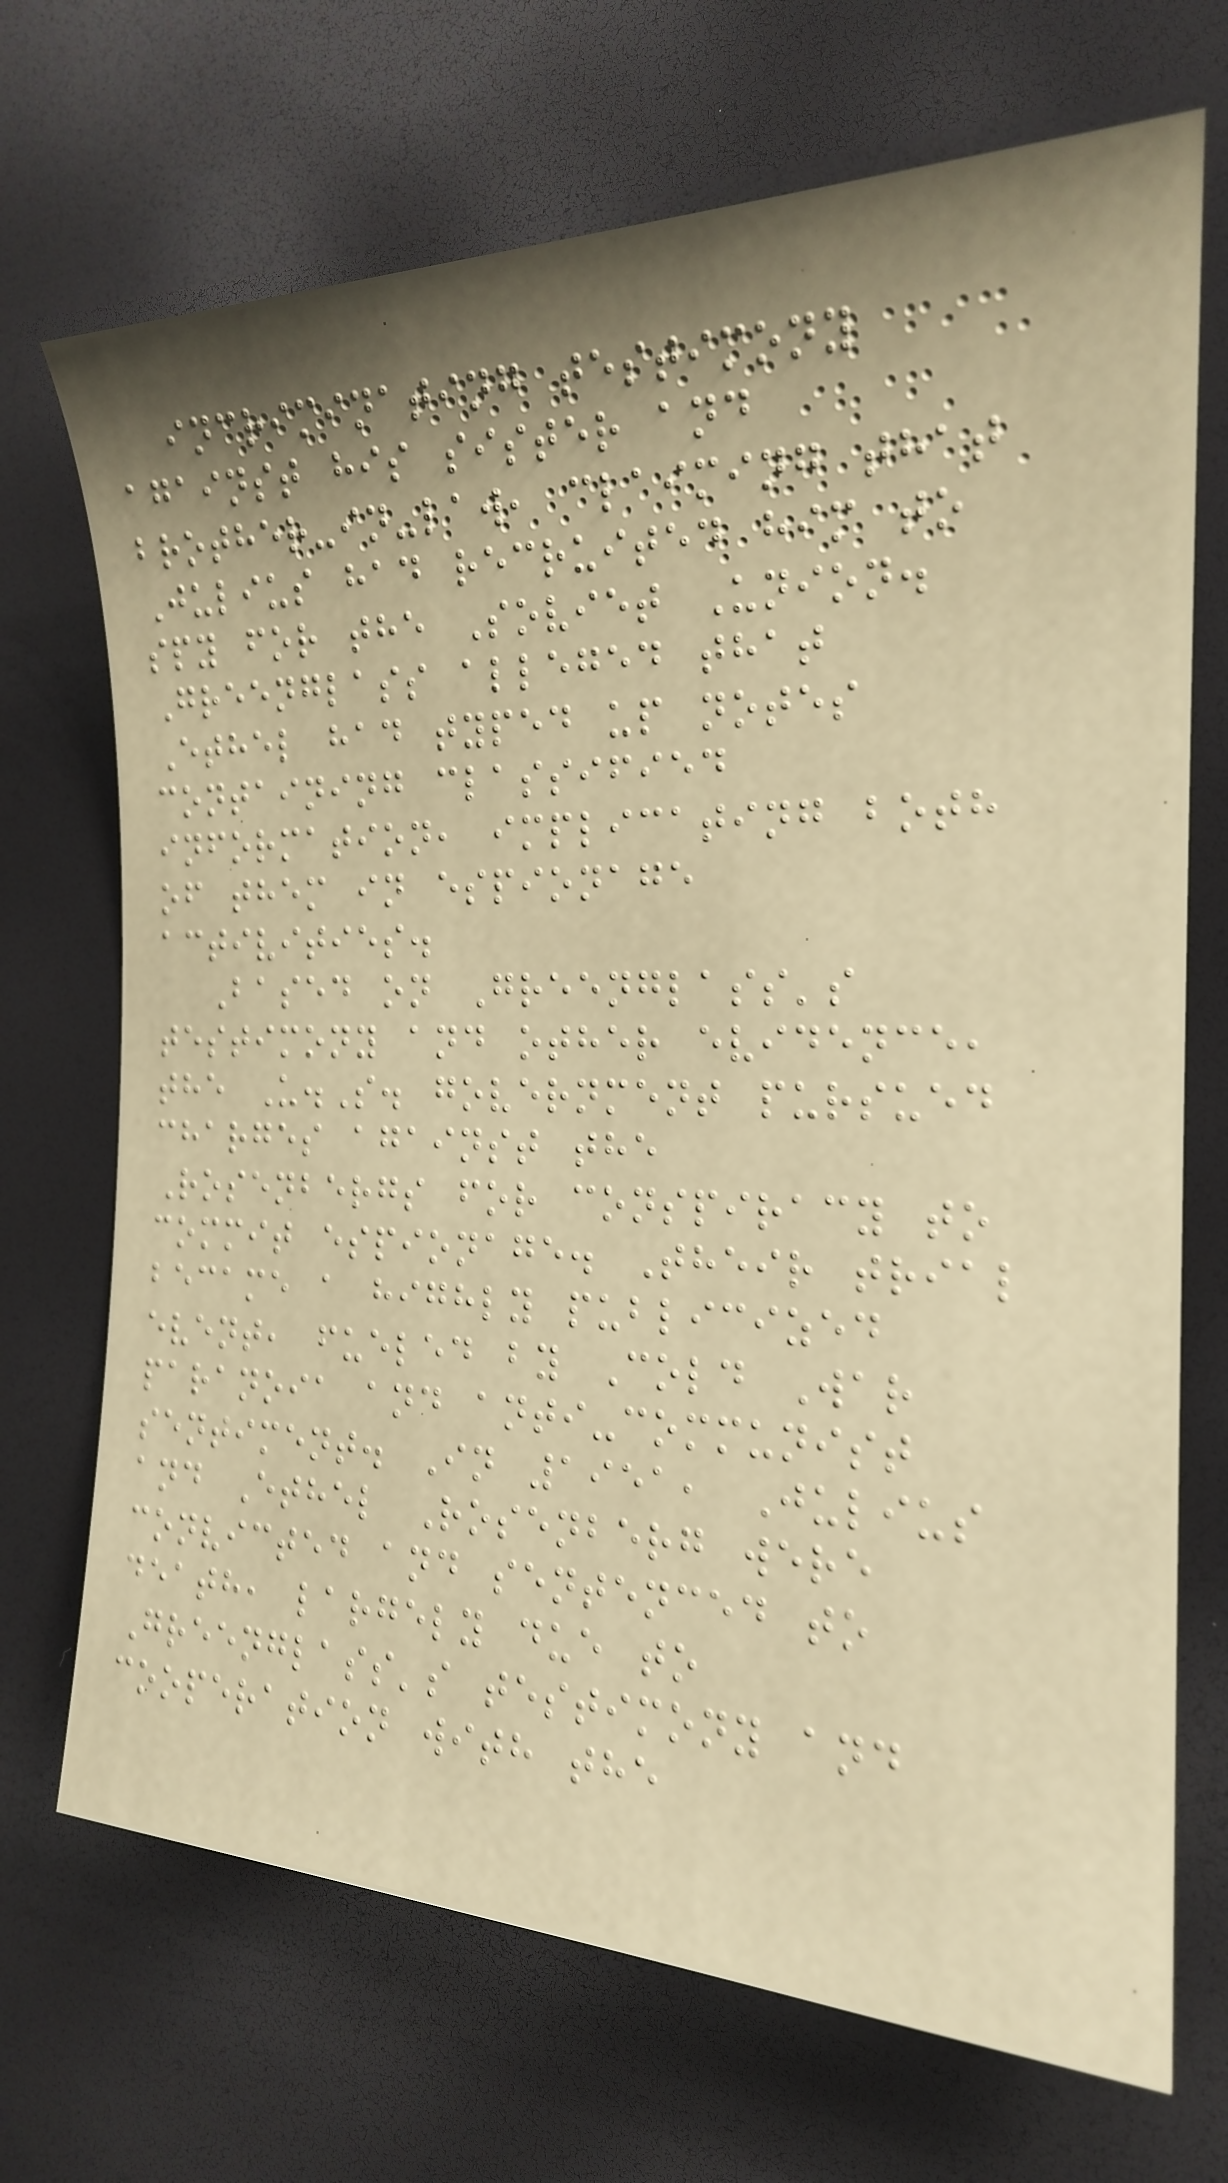incriminating testimony
against his sister and
brother-in-law, claiming that
Julius had recruited him to
spy for the Soviet Union.
Greenglass alleged that
Ethel had typed up notes
containing classified
information, implicating both
of them in espionage
activities.
Based on Greenglass's
testimony and other evidence,
the U.S. government pursued
charges against the
Rosenbergs for conspiracy to
commit espionage. Their trial
became a highly publicized
event, fueled by Cold War
paranoia and anti-communist
sentiment. In 1951, Julius
and Ethel Rosenberg were
convicted and sentenced to
death, largely due to
Greenglass's testimony and
cooperation with the
